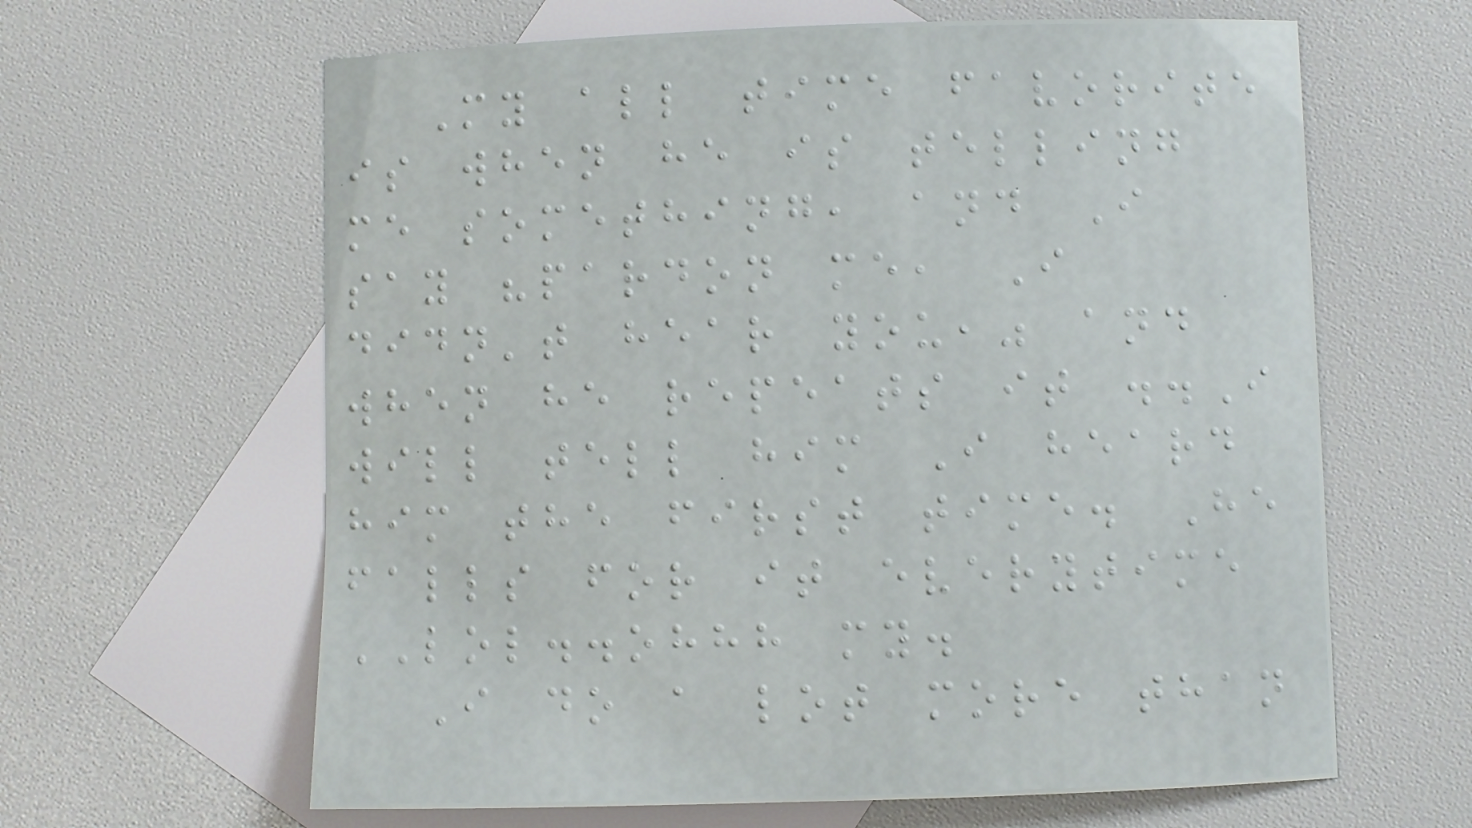My all time favorite
is when he is telling
me something, and I
say "pardon me, I
didn't hear you," and
when he repeats it ..I
will tell him I heard
him the first time. He
falls for it everytime
LOL..ohhh my.
I do a lot more than
